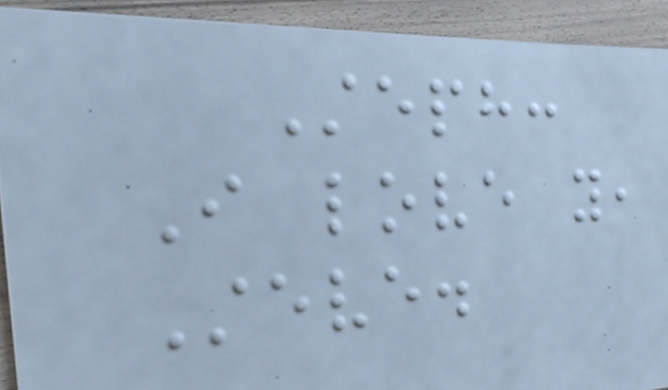Steph:
I love you,
Steve.
